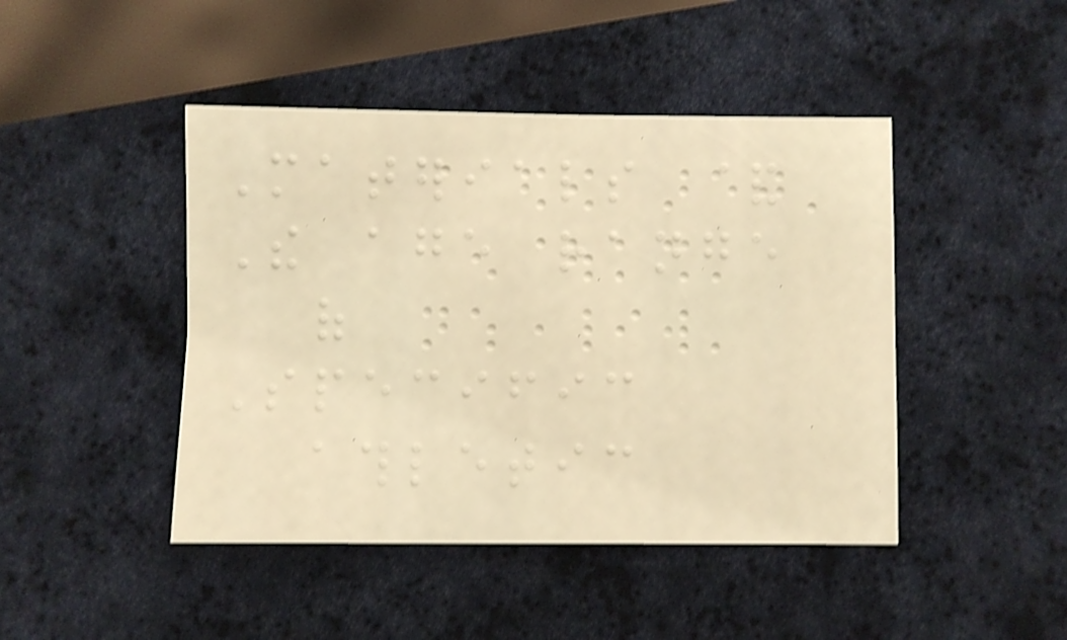Materials &
The age range
of
Specific
athletic
